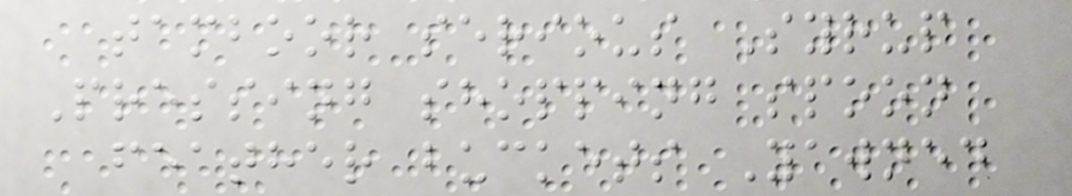tamboor serious Syrup
Pressing shopping spoon
feather buckets Yawned
